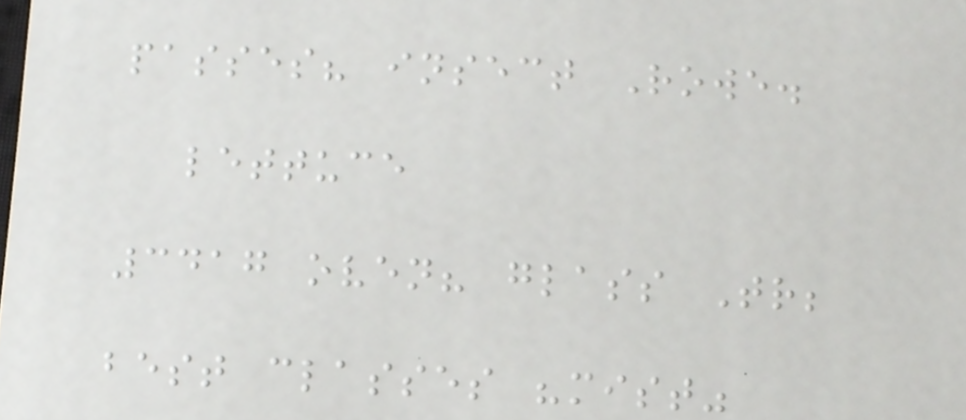passes? insect Rowe.
lettuce
3417 oven? glass Tr;
best classes "mist"
